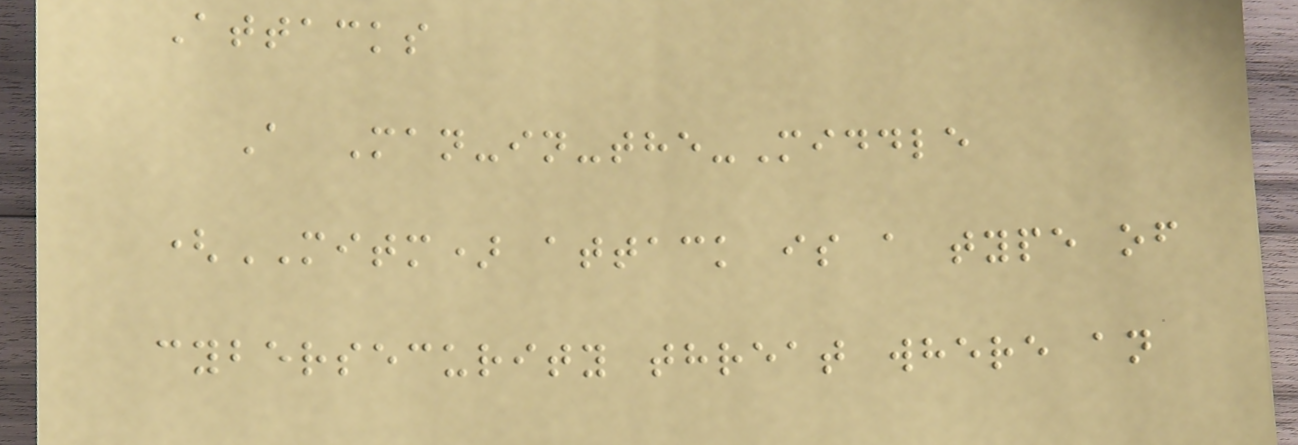Attacks
A Man-in-the-Middle
(MITM) attack is a type of
cybersecurity threat where an
